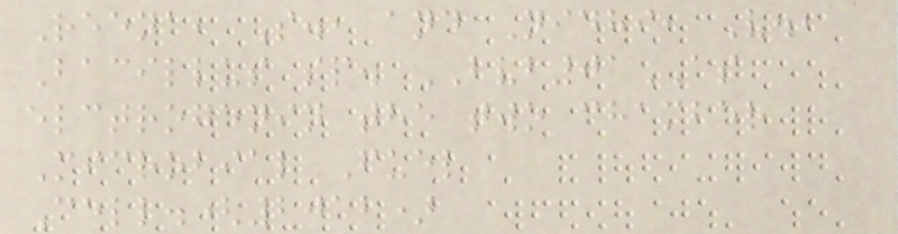Reena, S., and Nidhi, V.,
Bacillus sp. BVB01AS
elctrogenin the two chamber
Microbial Fuel
Cell.(2012)
